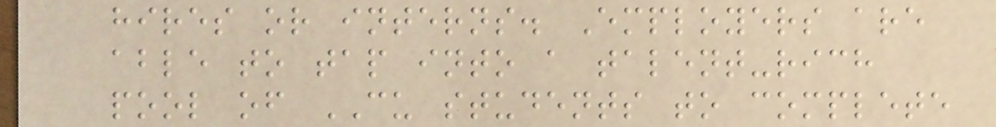hires or interns. Employers are
able to tap into a talent-rich
pool of CU students to complete
